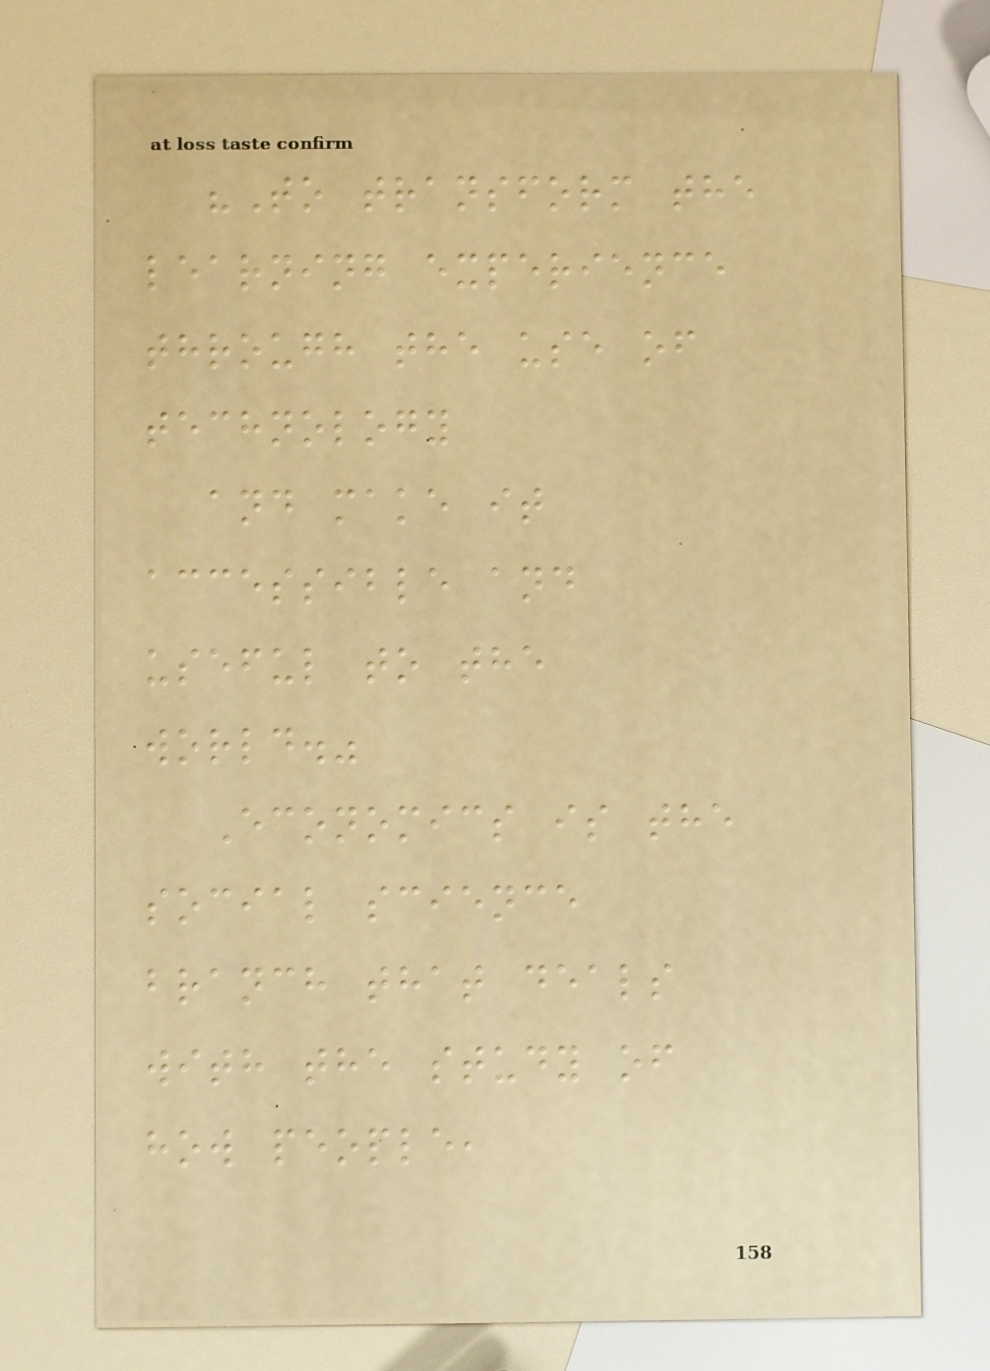"To transform the
learning experience
through the use of
technology
and make it
accessible and
useful to the
world."
Economics is the
social science
branch that deals
with the study of
how people,
